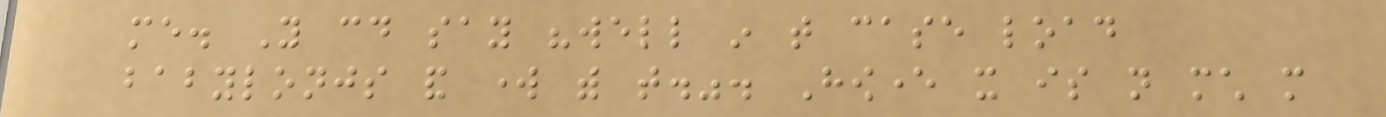me. You could say "well in that case load
babylonjs and work with that.". However it is not much more
